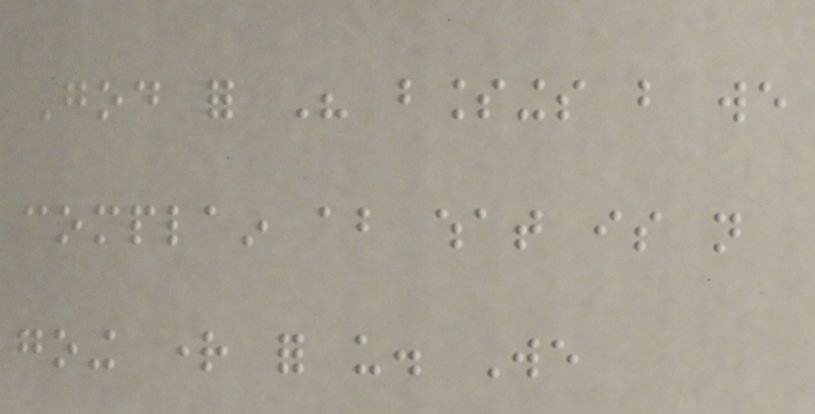God for His blessings but we
complain about what is not
going right for us. We
